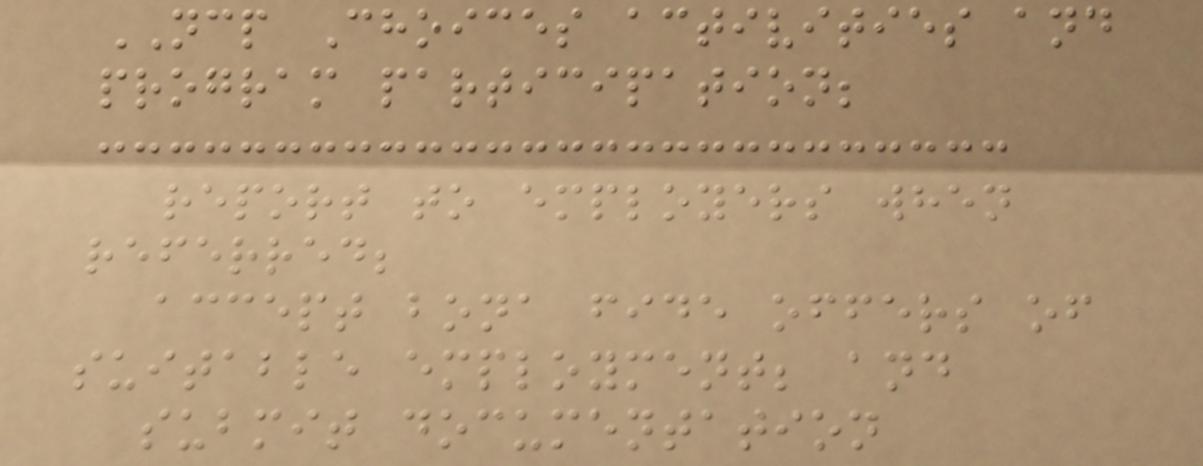NCP Choices activities and
program participation;
report to employers when
referred;
accept bona fide offers of
suitable employment; and
submit documentation
